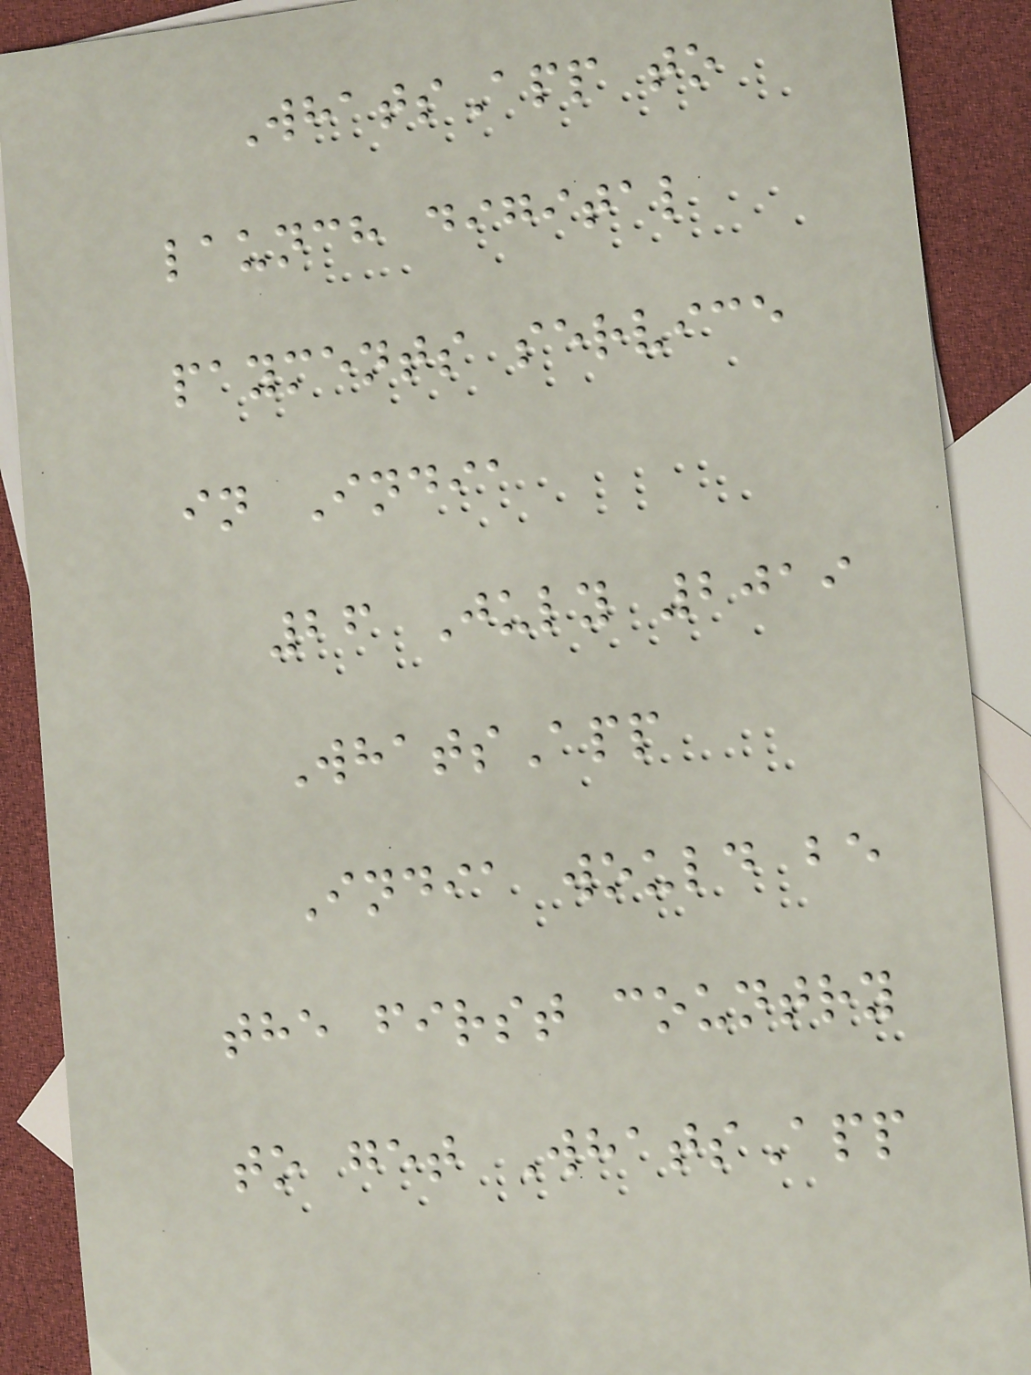WhatsApp to
launch digital
payments service
in India
26 July 2019
WhatsApp
India would be
the first country
to get WhatsApp
